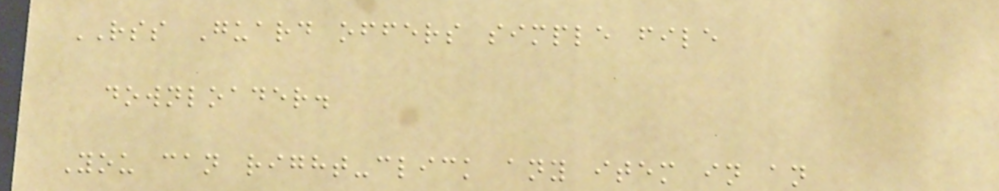RSS Guard offers simple file
downloader.
You can right-click any item in an
